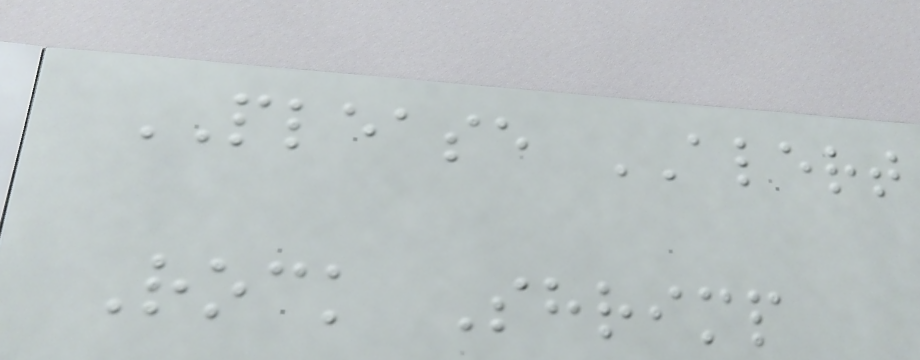PLEASE ALERT
Rock Shrimp
